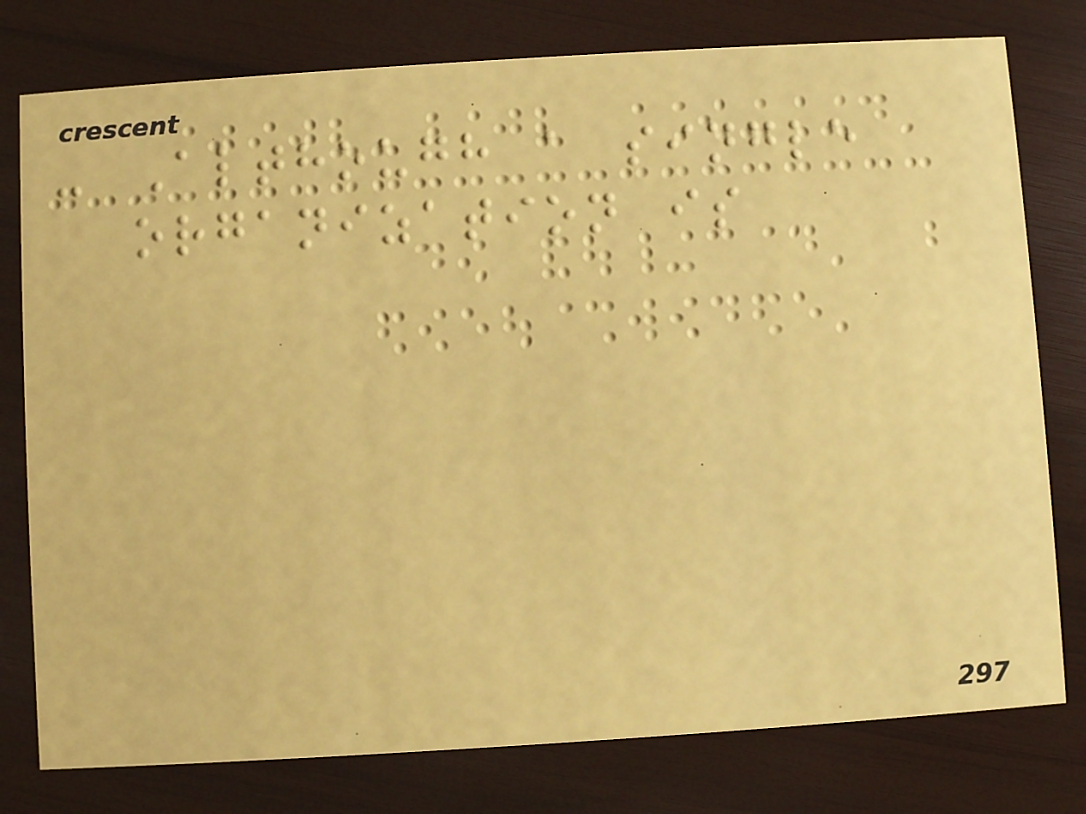- Although a single
organization is
